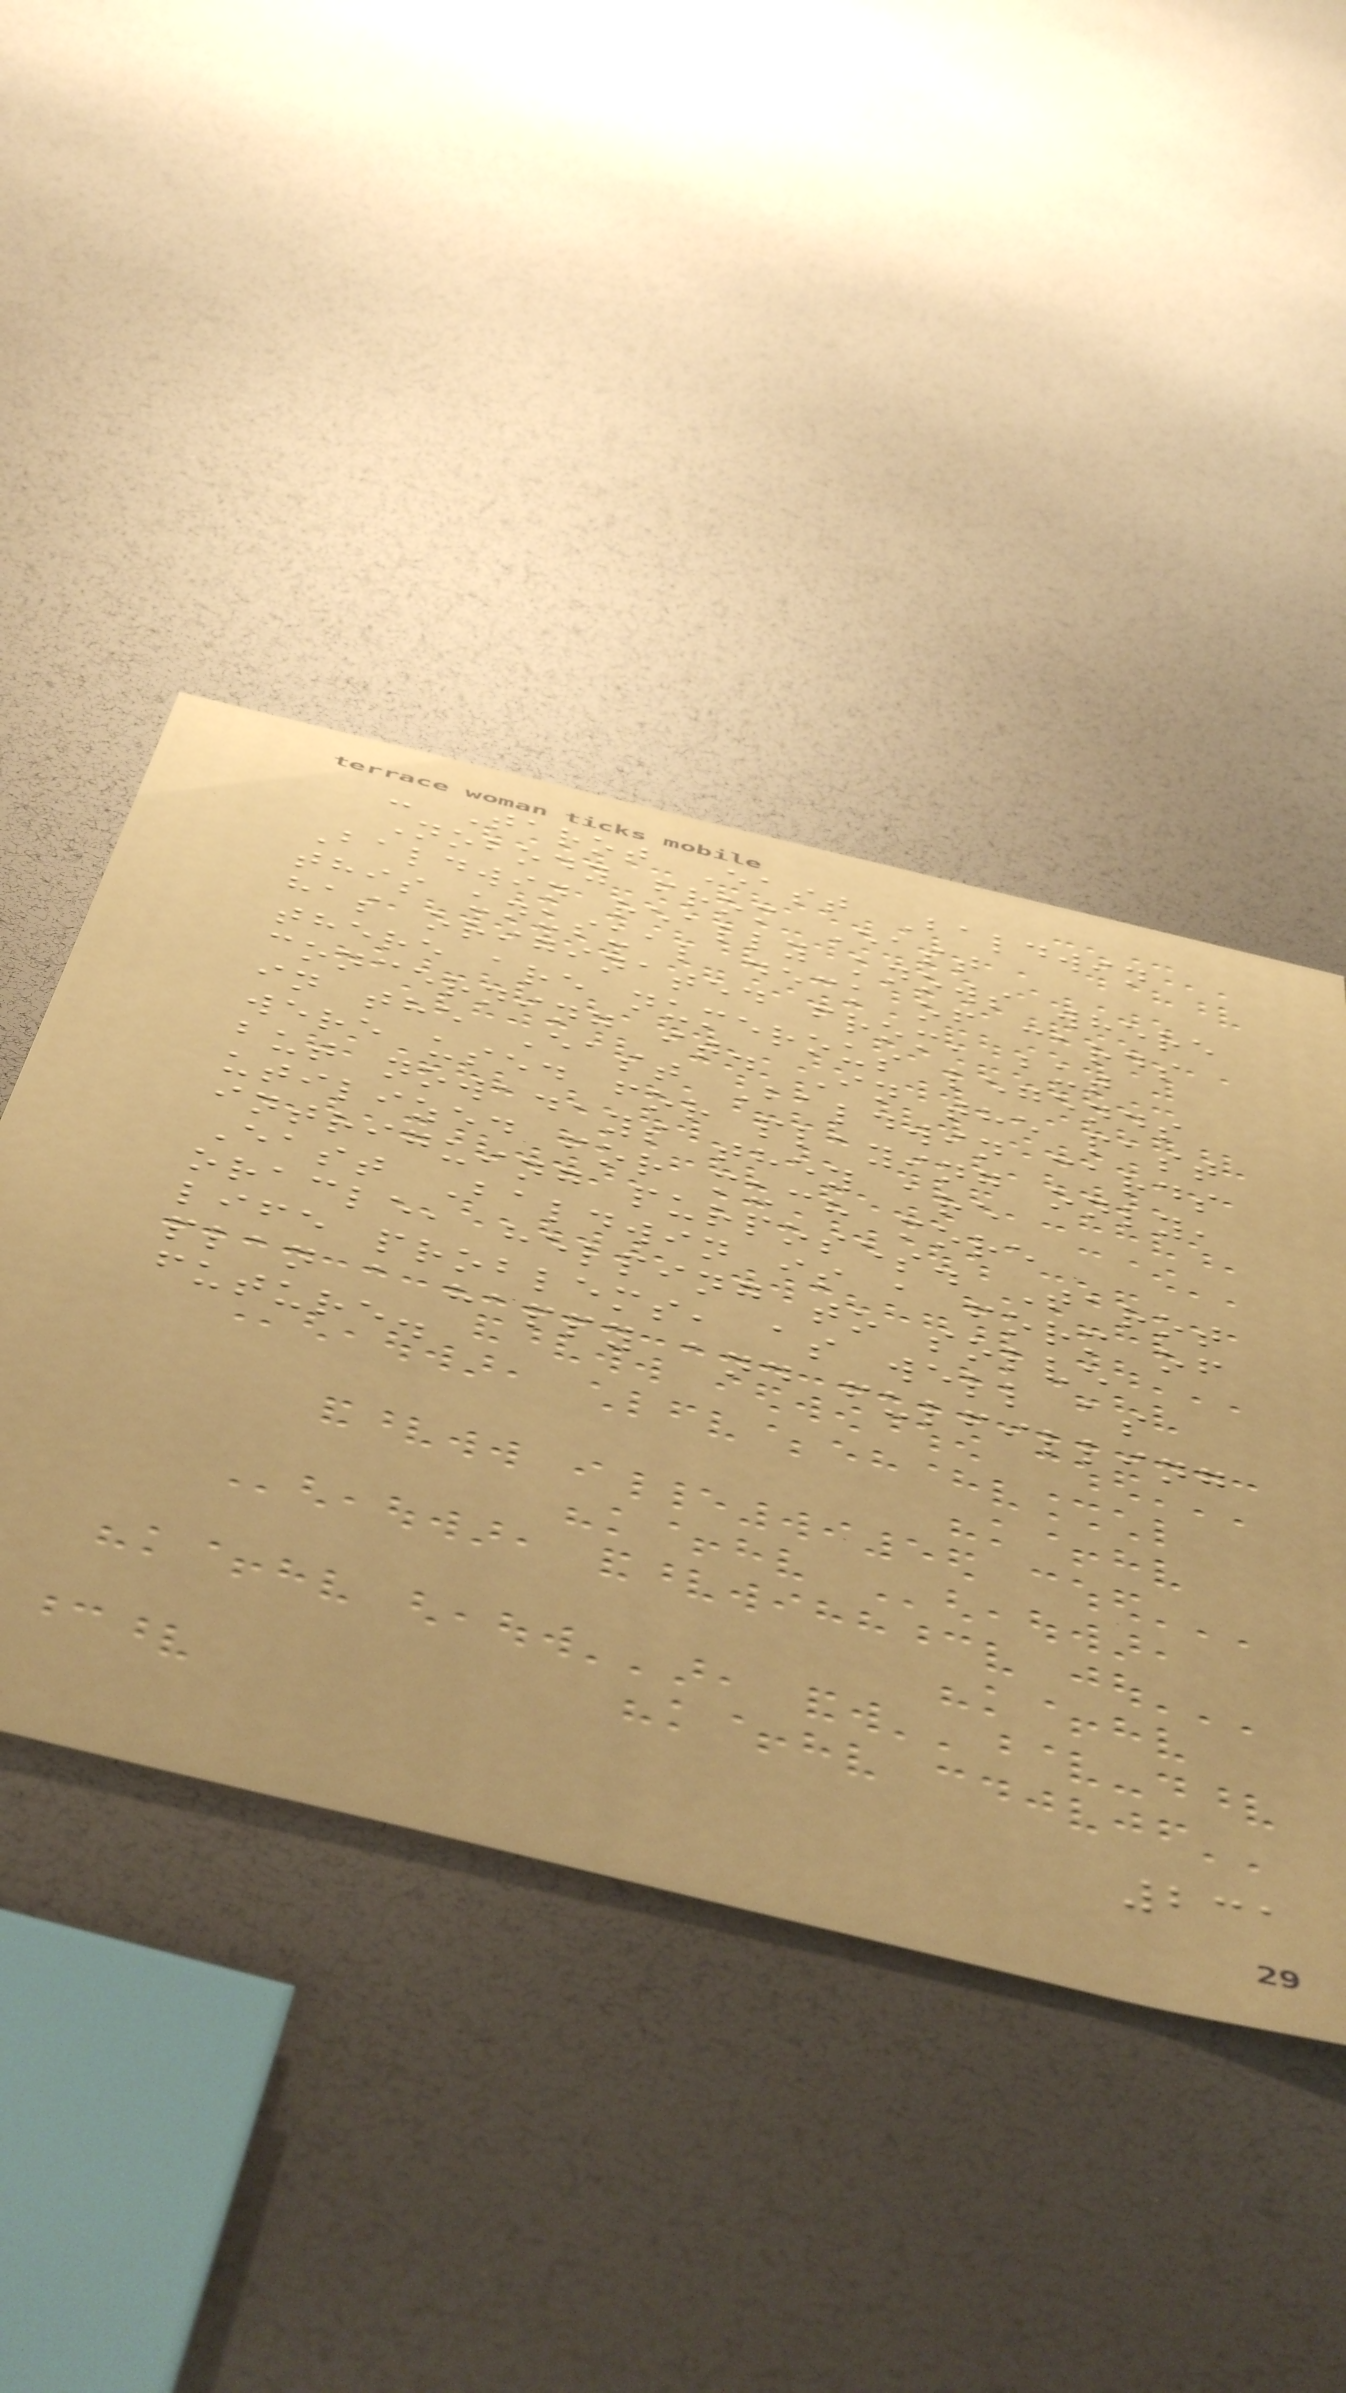- Tarot East Baldwin
Nobody from East
Baldwin really knows where
this unusual deck of cards
has originated from, but
there are numerous legends
concerning it. In the past
in the East Baldwin cards
were used for playing only,
but nowadays they are
utilized for much more
intriguing purposes. Tarot
East Baldwin is a form of
oracle, helping to solve
life problems, as well as
plan a happy and fulfilling
future.
231
